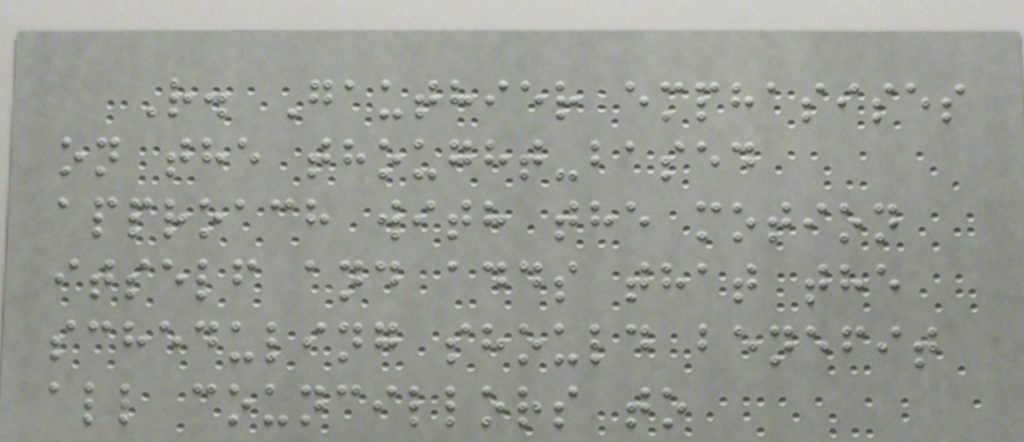R. Gauthier emphasises
on the thought-based
approach with the motion
itself and adds that the
scheduling should benefit
all councillors to
